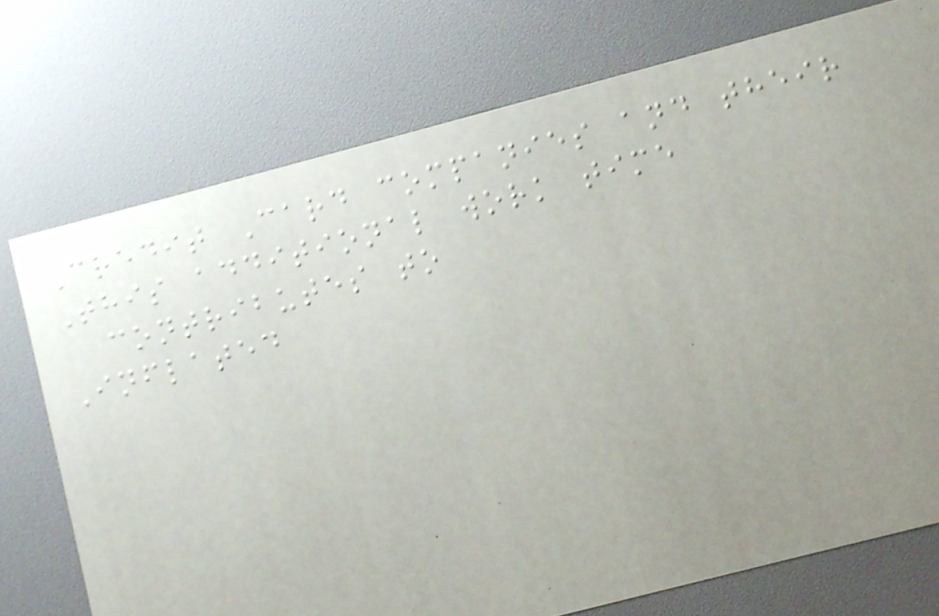Credit Card companies and their
This additional work time
contributes to
Inflated
